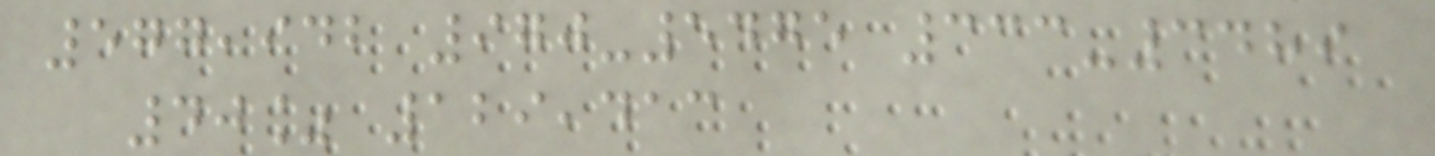577,942 970-5475 333-3489
40% 129,413
